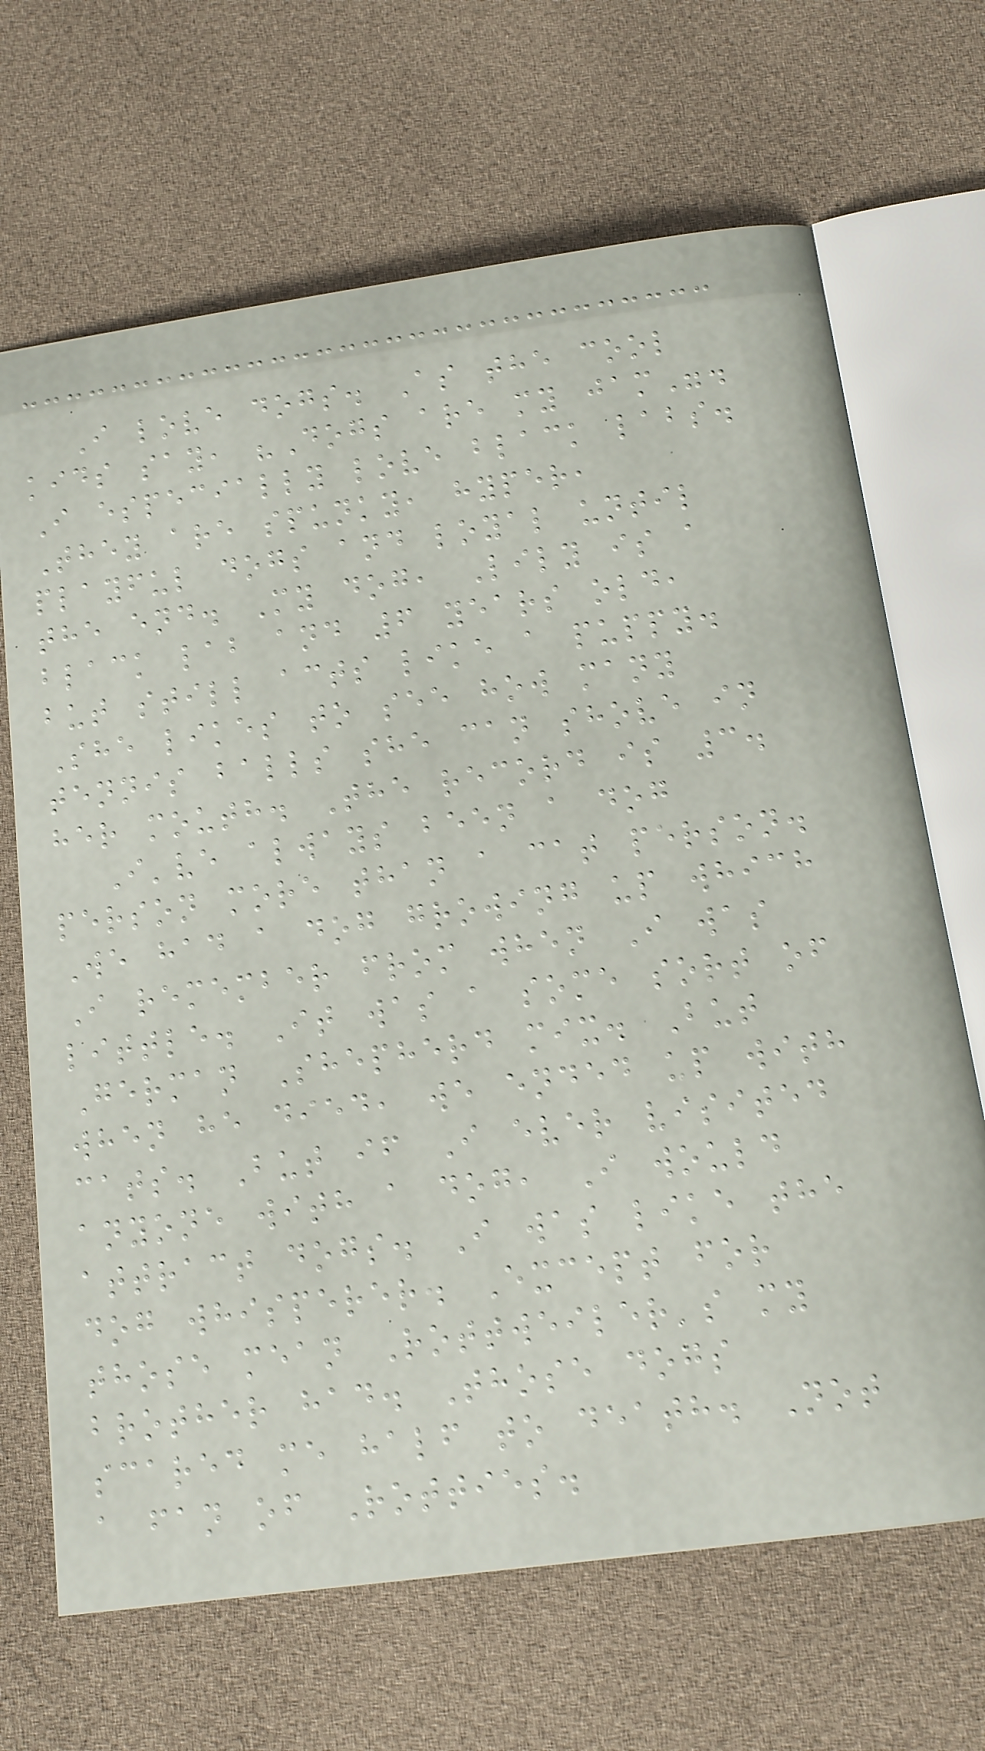I love dogs. As the cool
kids say, "Dogs are my jam".
I especially love black labs.
They are spunky, hyper,
playful dogs and loyal until
the end. My dog, Lily is a
black lab and 6 years old,
but still acts like a puppy.
She likes to see how many
tennis balls she can shove in
her mouth. The record is 3.
I've always been a dog
person more than a cat person.
We had a dog growing up which
I remember from when I was
little. It was a some sort of
German Shepherd mix. But
when he died, we ended up with
cats. But if I ever visited
anyone with a dog, I would
attract dogs. I was like the
dog whisperer. Except for
those mean Rottweiler's my
brother had. Those dogs
scared me half to death. Not
a fan of Rotties.
